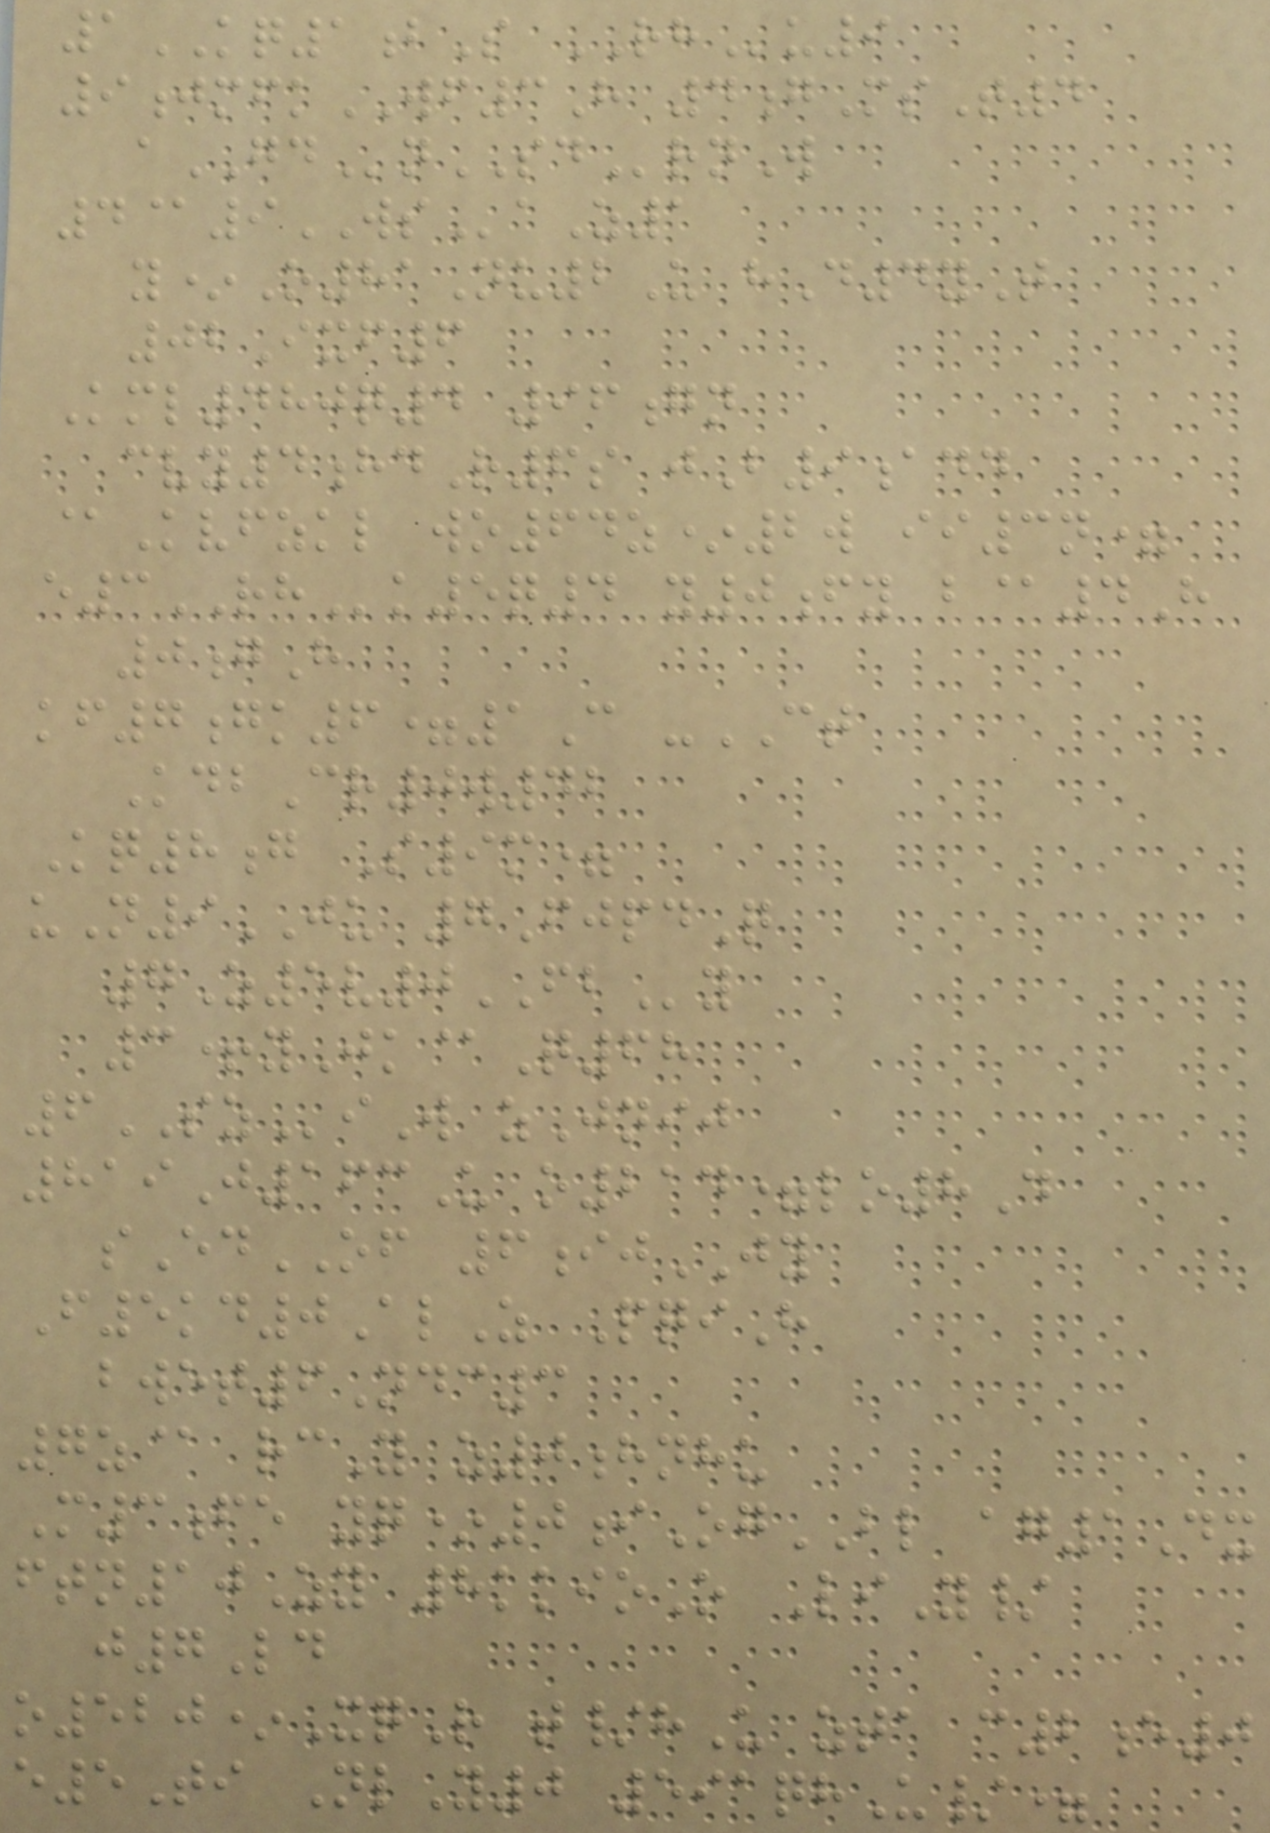1KQ1bS RHu9
9jmfkWF3H 4gMsT4
aGDnSDrnW
4@9WSaZ1
y*O81Nu2U hD4yT
02Ixf6
Kml480q4 96gn
cvy4hdR6s jB9add
@Kvfzkl wo64z*2w ii3n=
e3RHk5q4 y0fy b@4H
0gH
kf7gk6=1C -CT
KdbCr0w42
Kq8g S9m=
uN9JU 7FjpdQ
7Z5v0FBy
3+yJk@Q68
6SZiW zJnij
819J163U o214=lo8D
sEdOF 6ijJY
F5kd0AlZ PqiH
bwet6Ndc3
7z@ rcY z0hnhu
M3fe yq*0iOgBL ag1Dx
ftn10Zy 8kkioO LiY/
j7Ld
o520*XqR t/hU zta c2e0
e5Ti NlY0 591qhU/=
